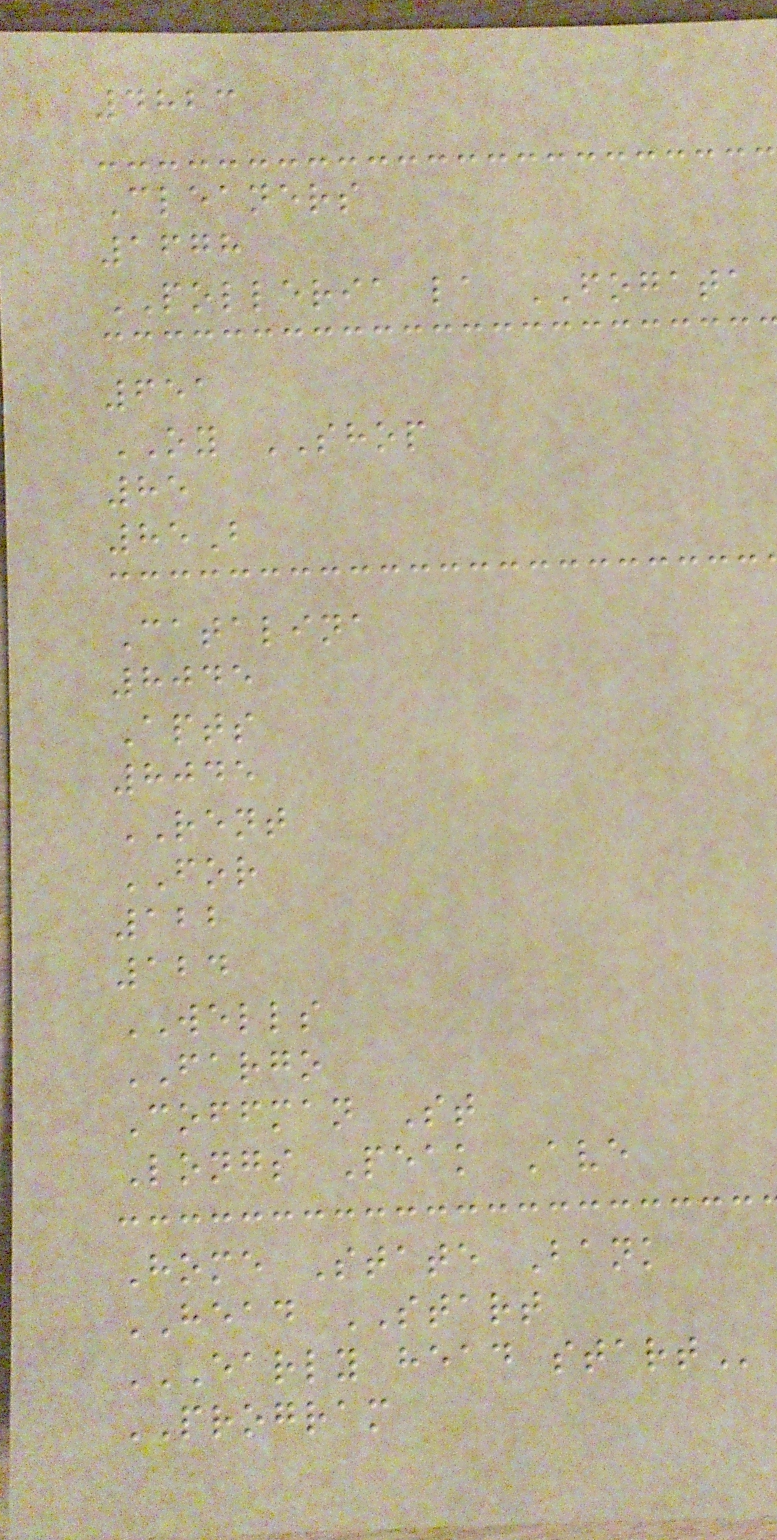4823
Cleaners
1678
POLLERIA la FOGATA
651
OY SHOP
85
85B
Catalina
8045
Apts
8045
RENT
FOR
122
124
WELLS
FARGO
Coffman St
Longs Peak Ave
Home State Bank
HEAD START
EARLY HEAD START
PROGRAM
